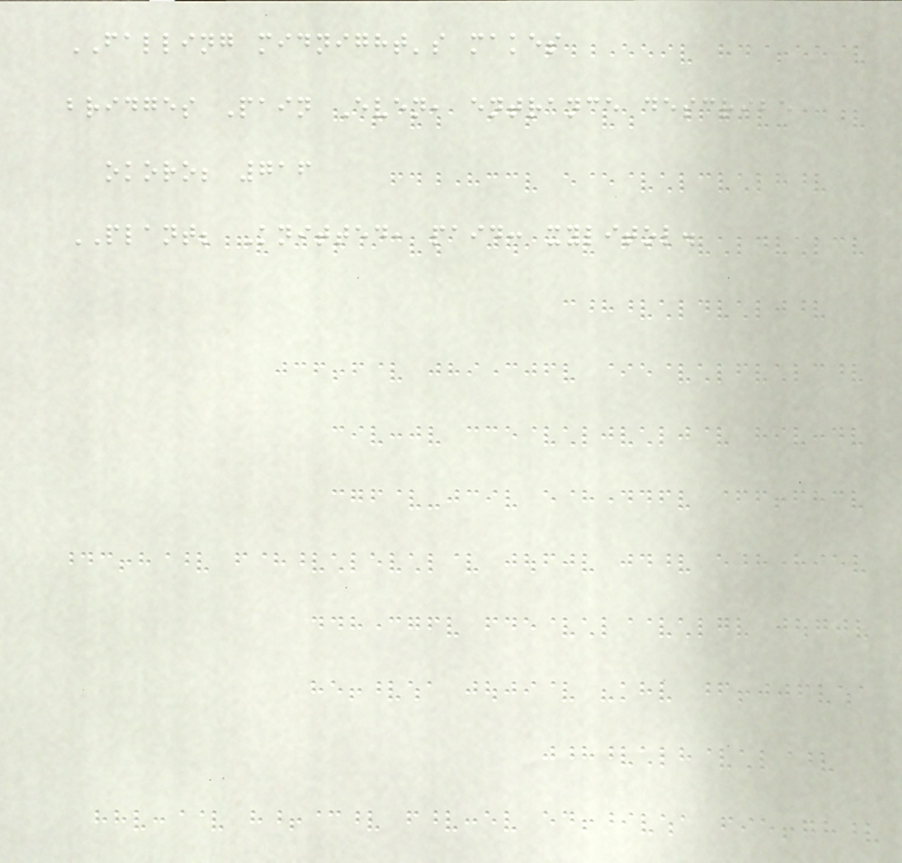FALLING midnight's makes
bridges Pain Even, entrance describe
okoro; 716
PLANT; Knitted, paid: xylitol.
